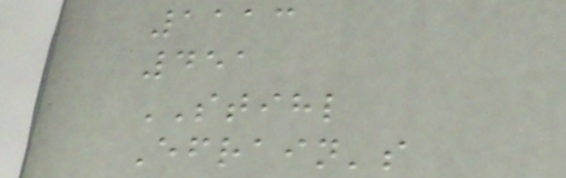1113
451
STIHL
Efrain's
